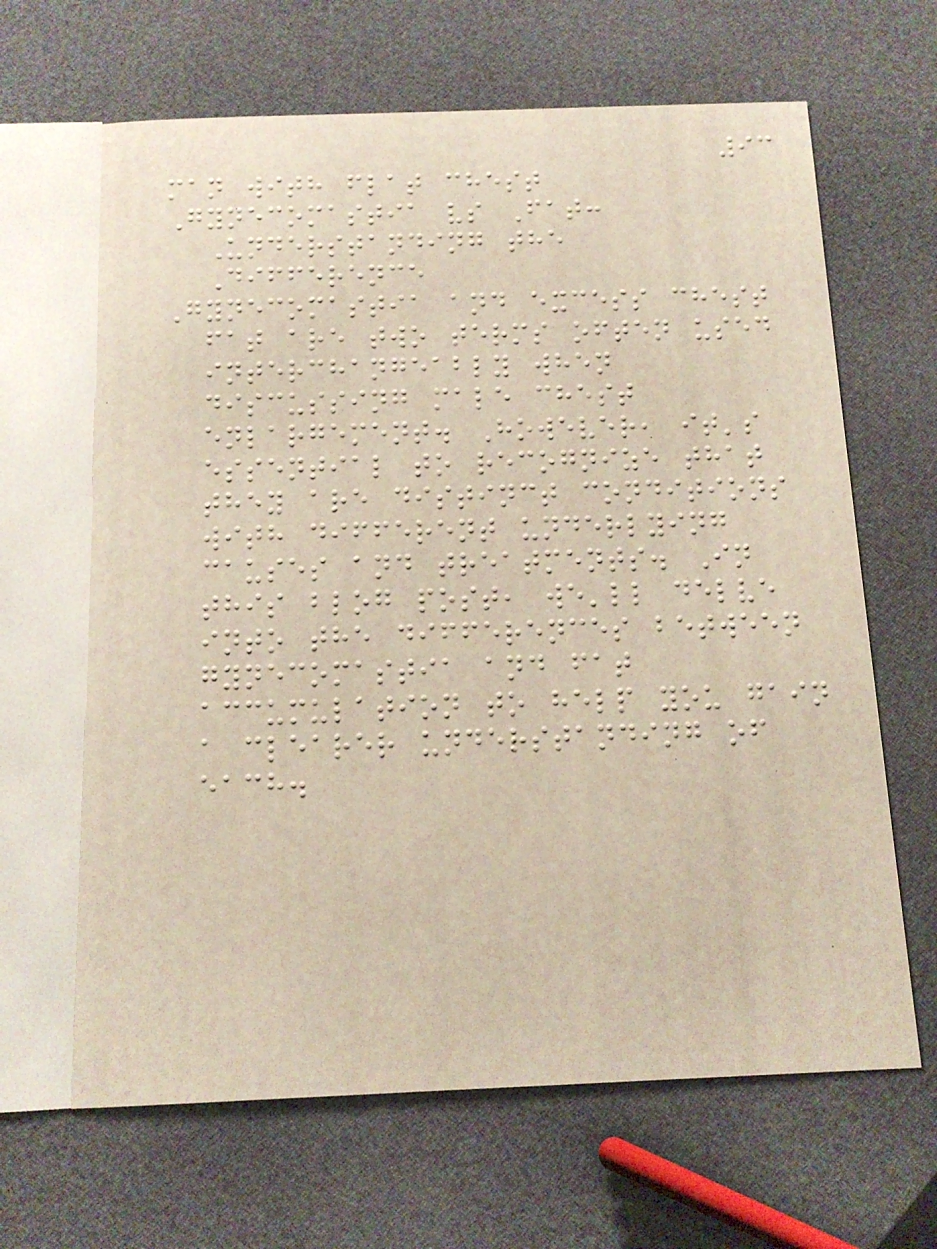93
man with flat chest
Gynecomastia vs Fat:
Understanding the
Difference
Gynecomastia and excess chest
fat are two terms often used
interchangeably when
discussing male chest
enlargement. However, it's
essential to recognize that
they are distinct conditions
with different underlying
causes and treatments. In
this blog post, we'll delve
into the differences between
gynecomastia and fat
accumulation to help you gain
a clearer understanding of
each.
